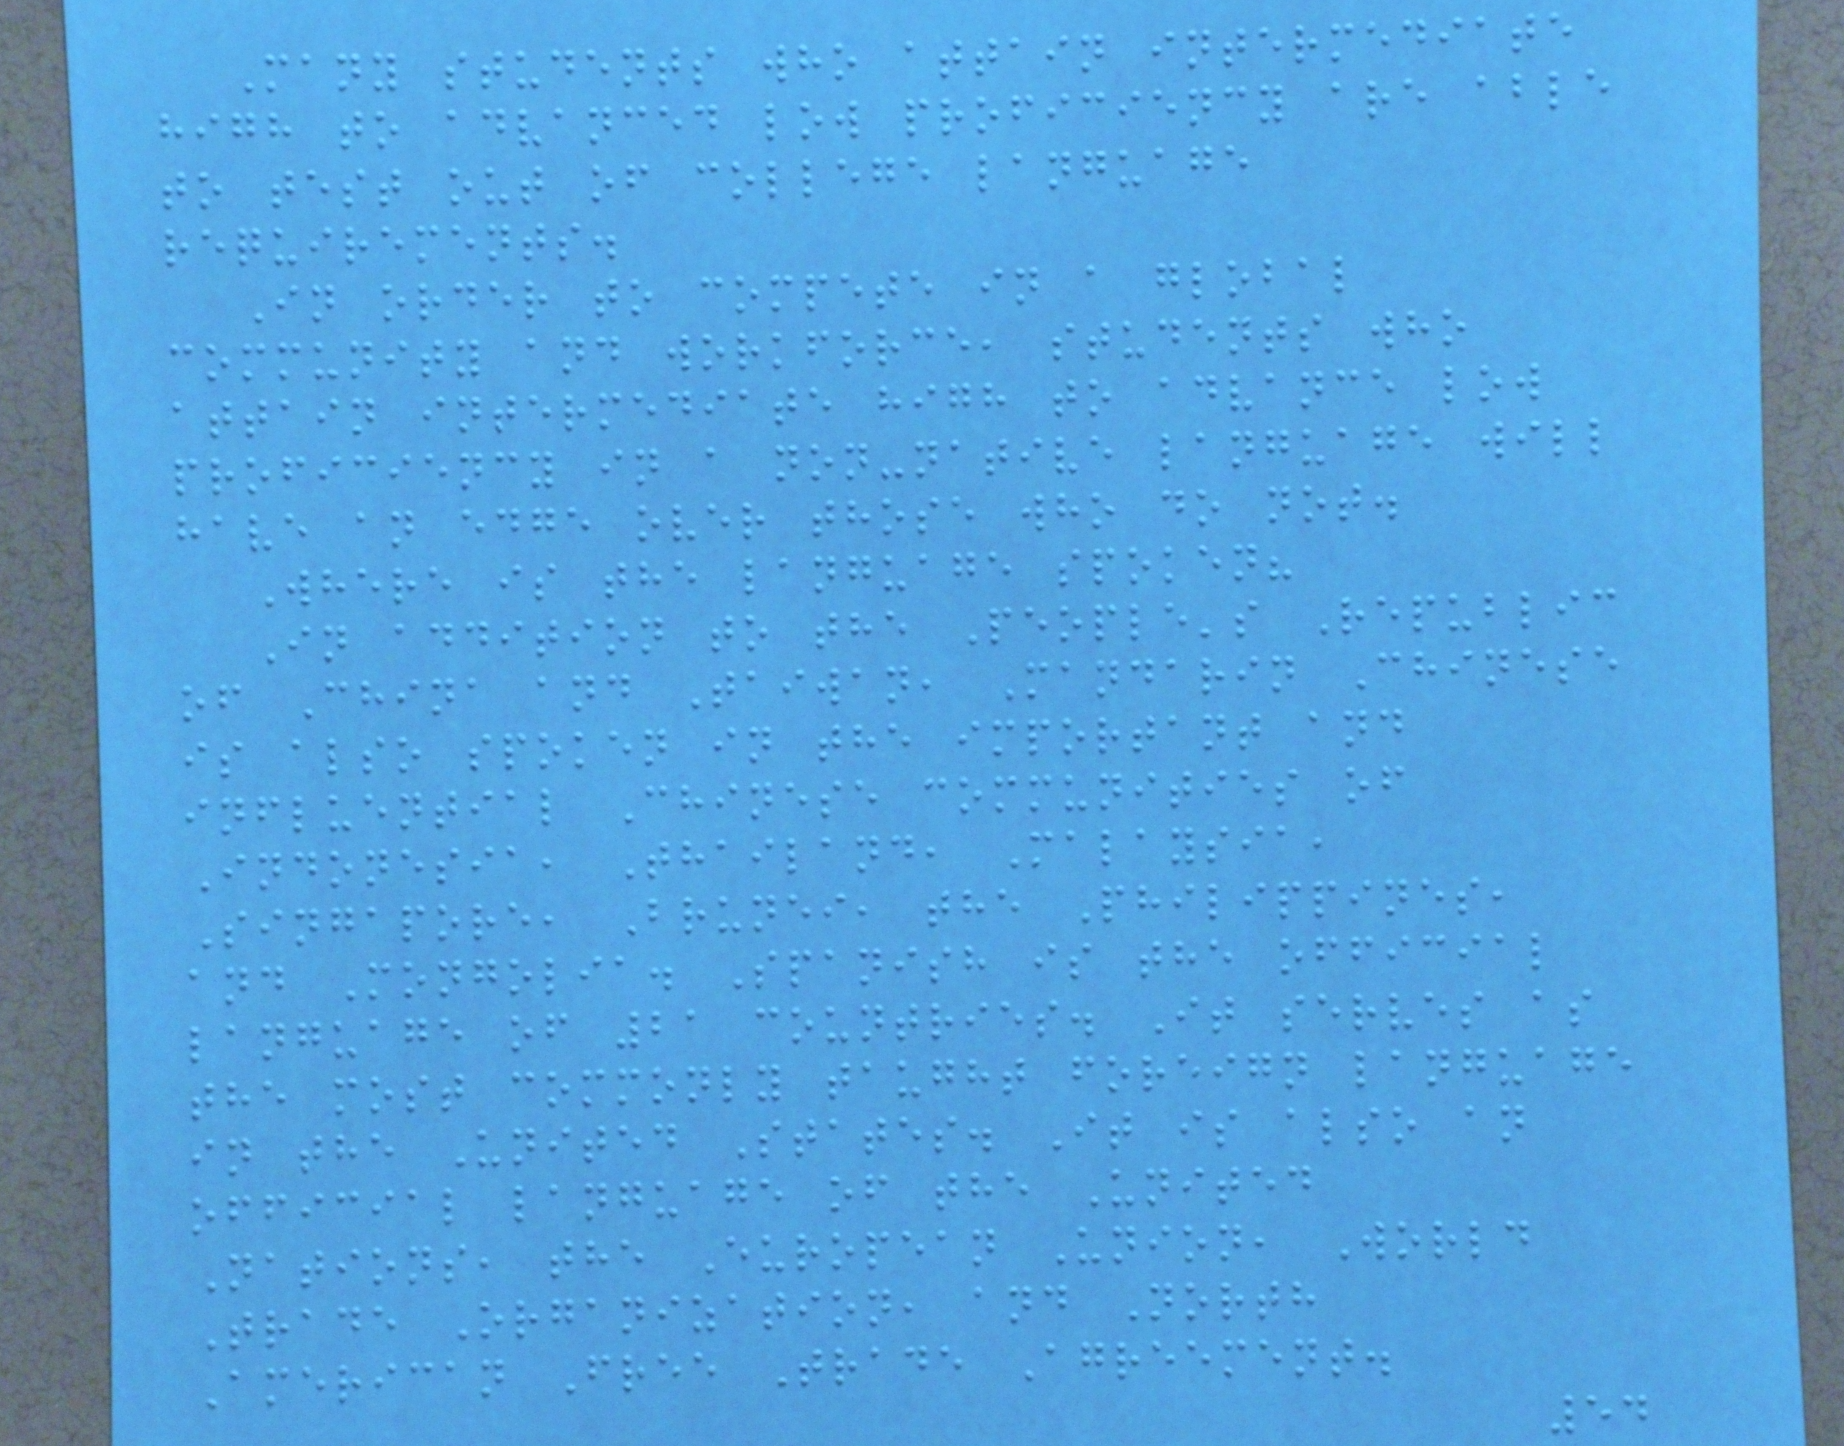Many students who attain intermediate
high to advanced low proficiency are able
to test out of college language
requirements.
In order to compete in a global
community and workforce, students who
attain intermediate high to advance low
proficiency in a non-native language will
have an edge over those who do not.
Where is the language spoken?
In addition to the People's Republic
of China and Taiwan, Mandarin Chinese
is also spoken in the important and
influential Chinese communities of
Indonesia, Thailand, Malaysia,
Singapore, Brunei, the Philippines,
and Mongolia. Spanish is the official
language of 21 countries. It serves as
the most commonly taught foreign language
in the United States. It is also an
official language of the United
Nations, the European Union, World
Trade Organization, and North
American Free Trade Agreement.
54
